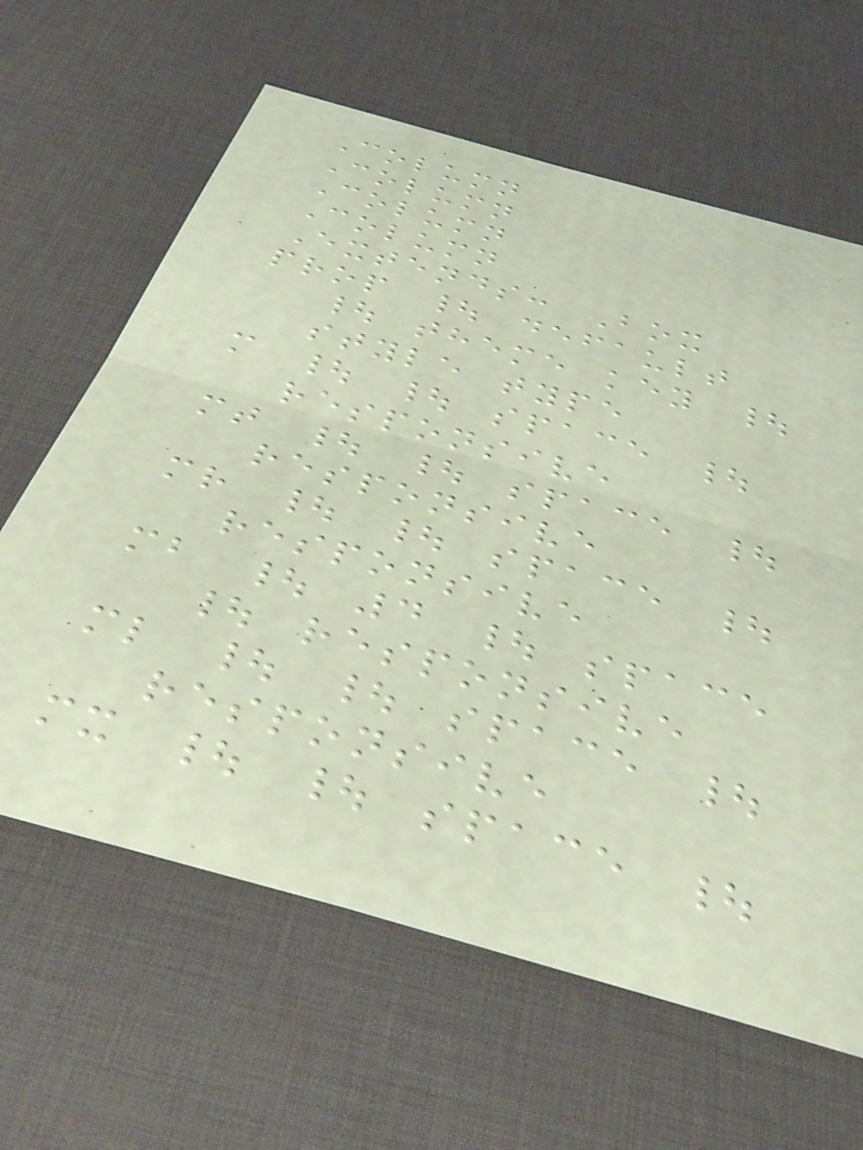Column
Column
Column
Column
Extends: Box
prop | default
| theme key |
style type
m | | space |
responsive
mt | | space |
responsive
mr | | space |
responsive
mb | 4 | space
| responsive
ml | | space |
responsive
mx | | space |
